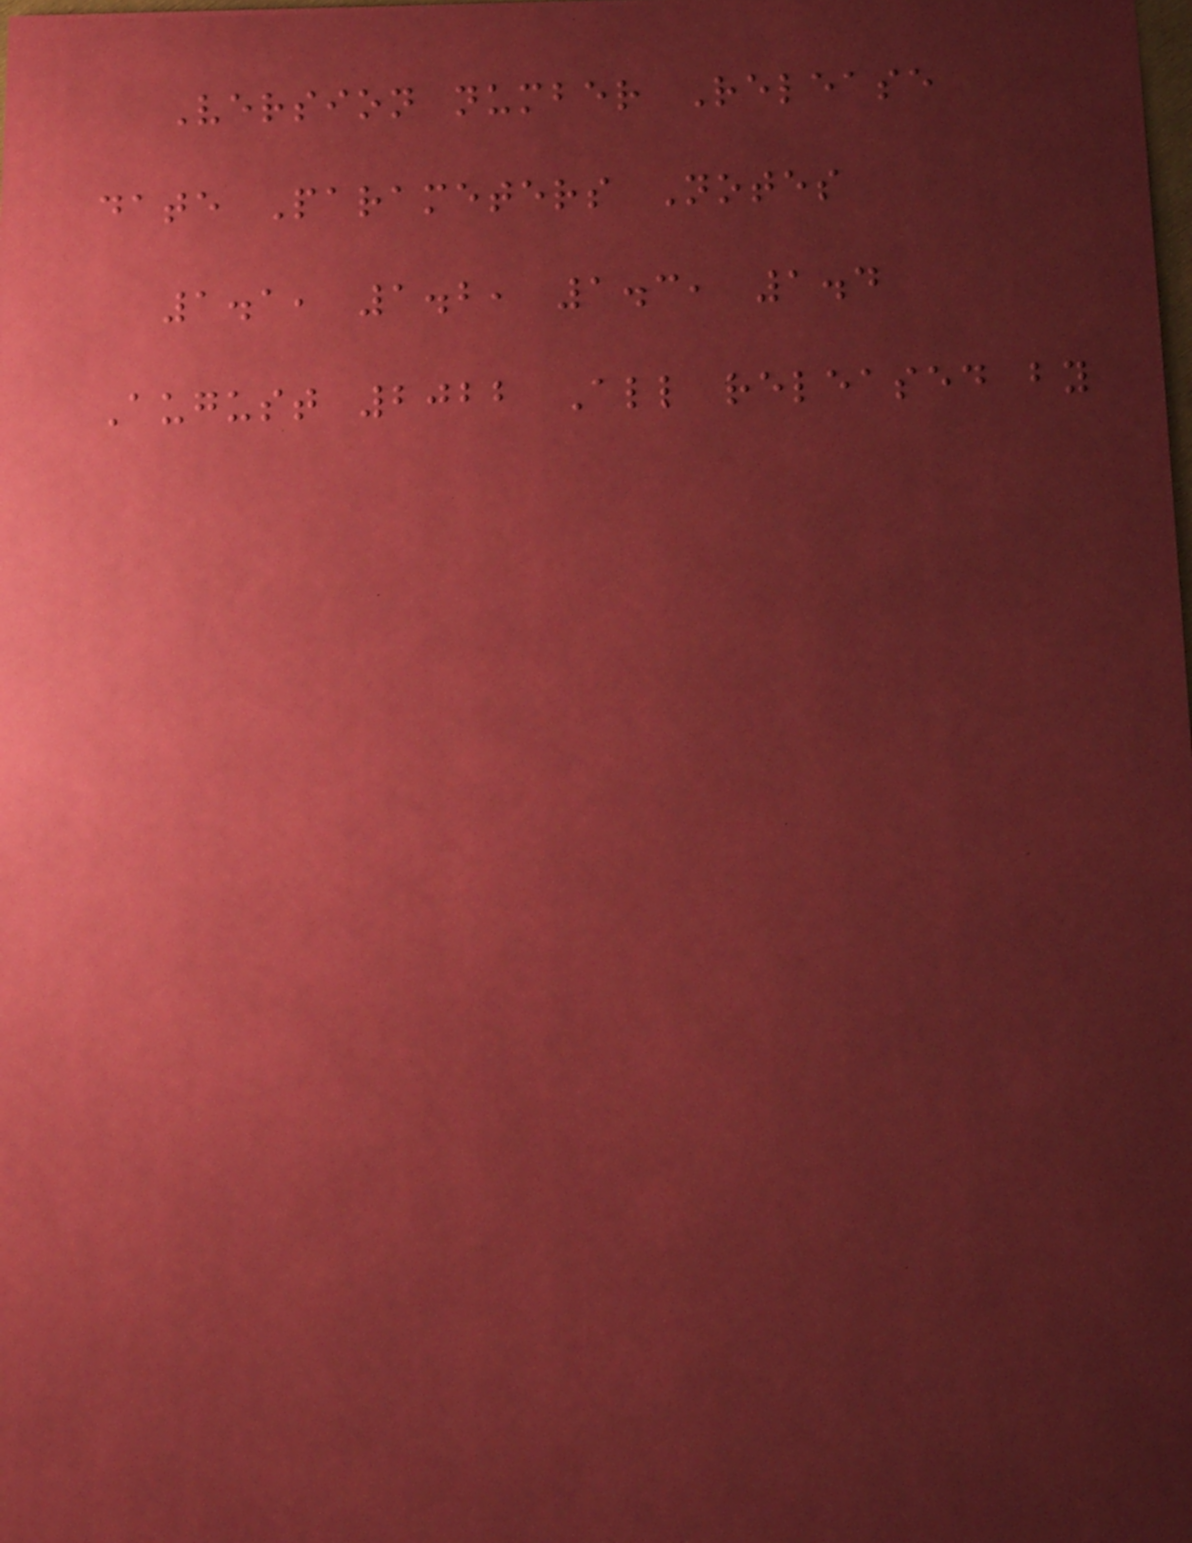Version number Release
date Parameters Notes
1.1, 1.2, 1.3, 1.4
August 2022 All released by
